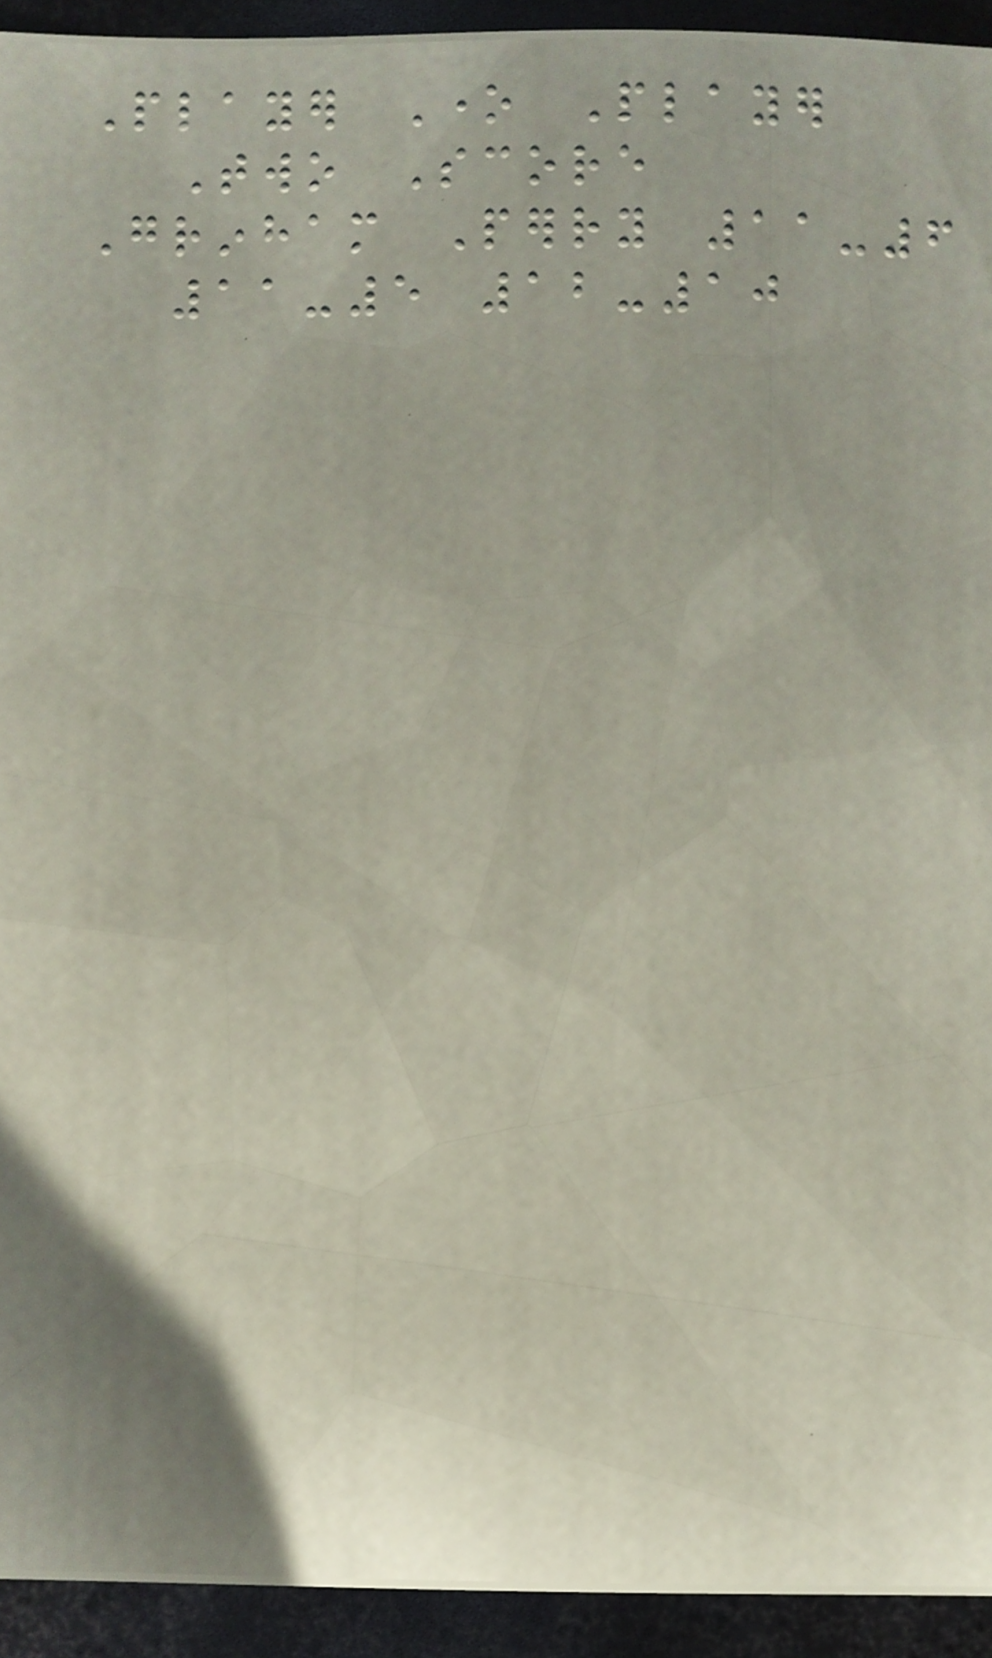Player One Player
Two Score
Grinham Perry 11-6
11-5 12-10
